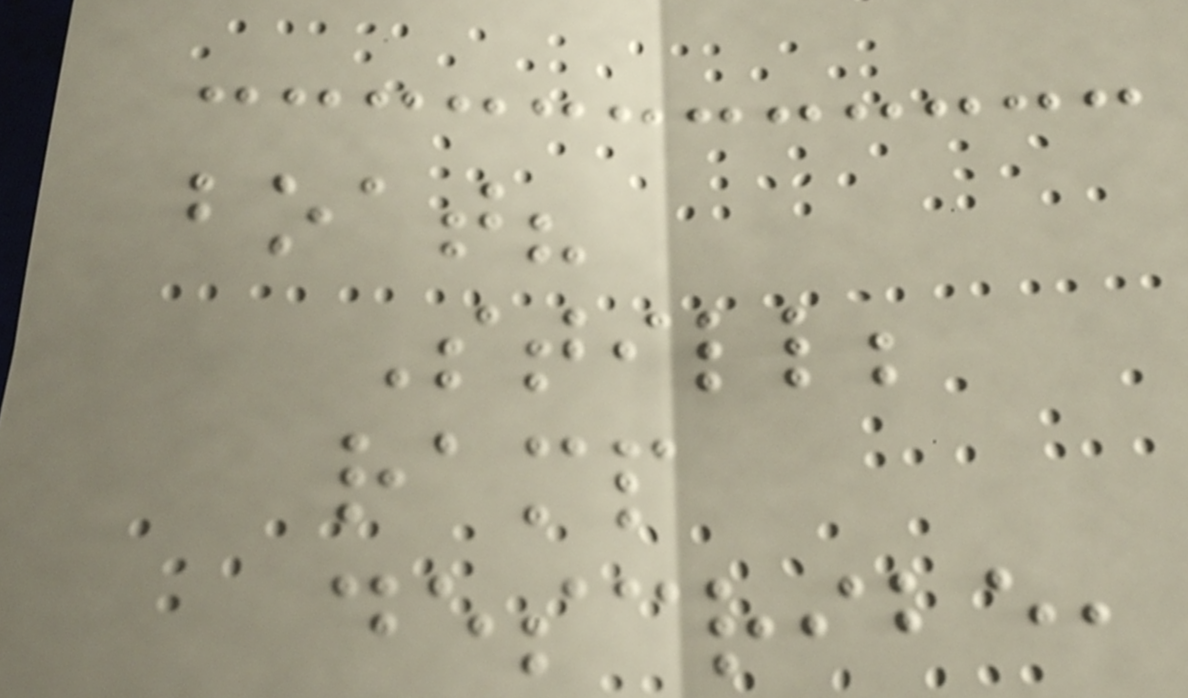boat?
Still;
ramp
describe,
